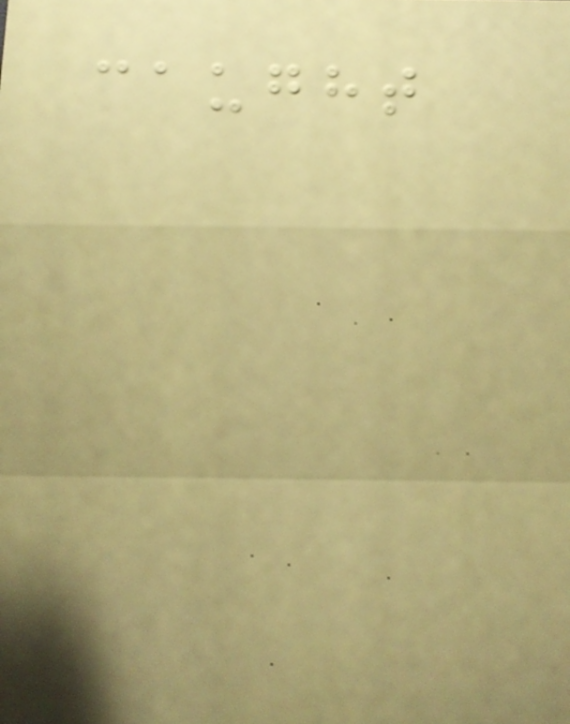caught
